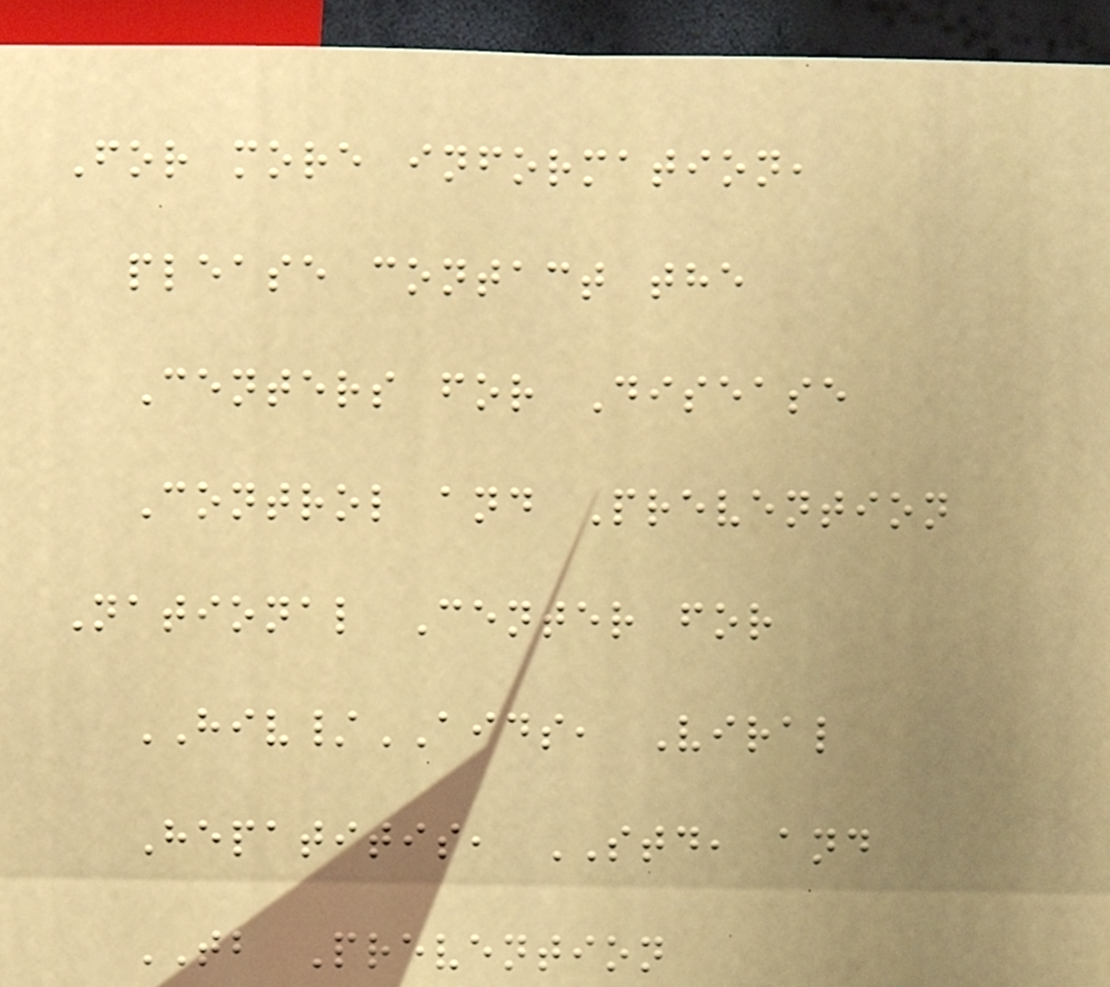For more information,
please contact the
Centers for Disease
Control and Prevention
National Center for
HIV/AIDS, Viral
Hepatitis, STD, and
TB Prevention
